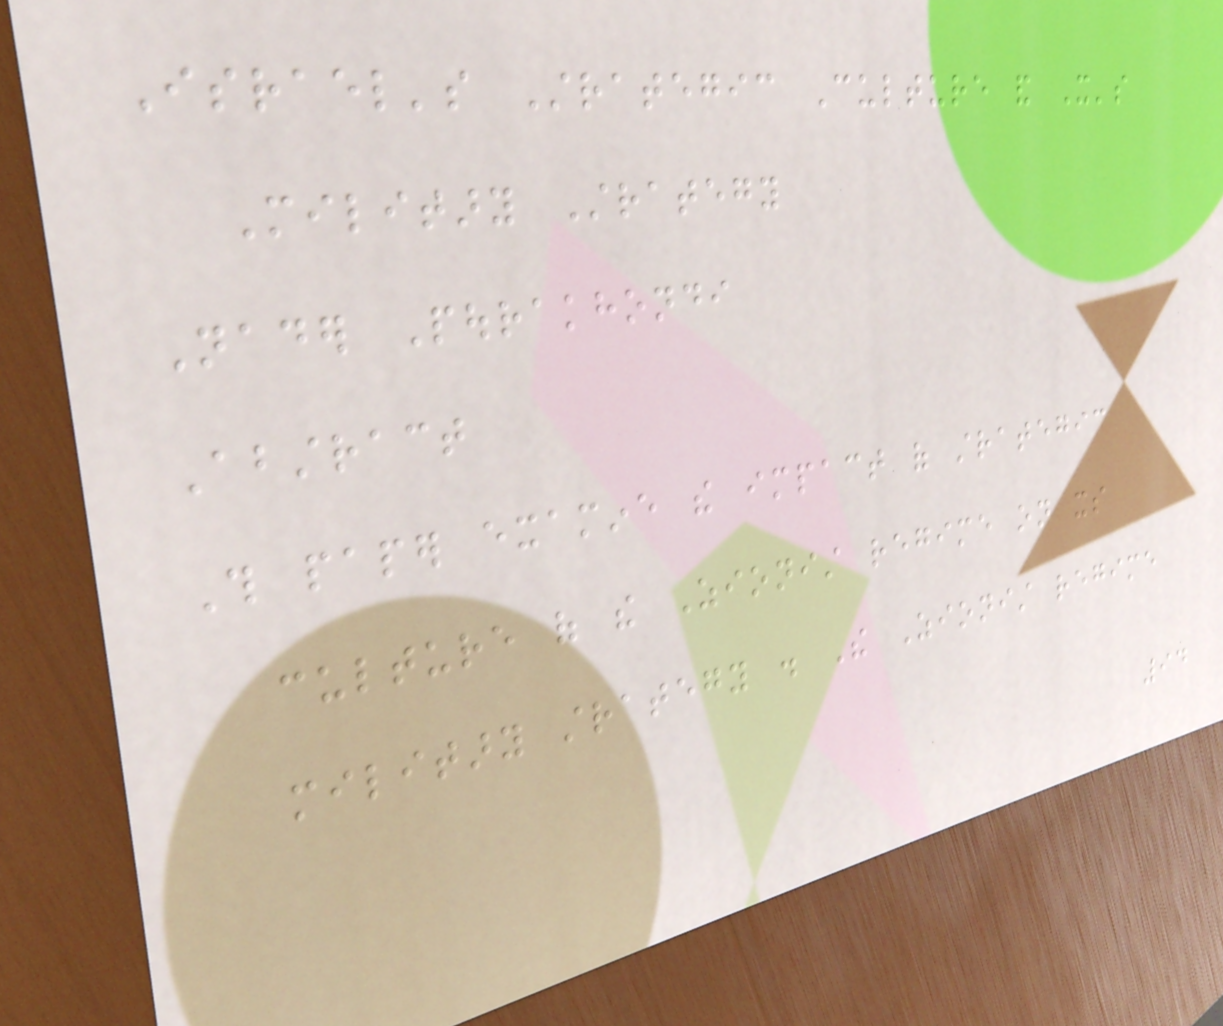Israel's Strategic Culture and It's
Military Strategy
Nader Pourakhondi
Abstract
This paper examine the impact of strategic
culture of the Zionist regime on its
military strategy . The Zionist regime
94
